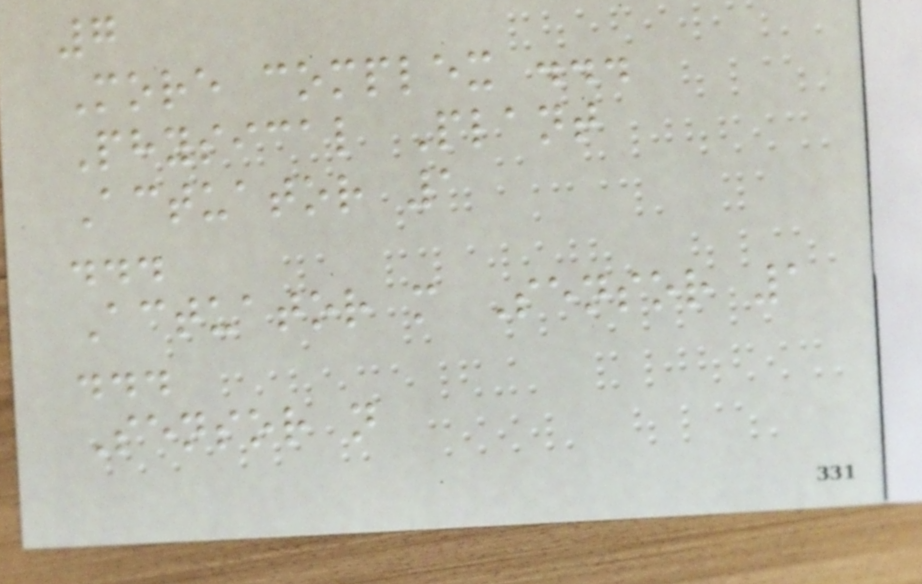7
More complex ...
Physical Plant
Actuator 1
...
Actuator m Sensor 1
...
Sensor n
